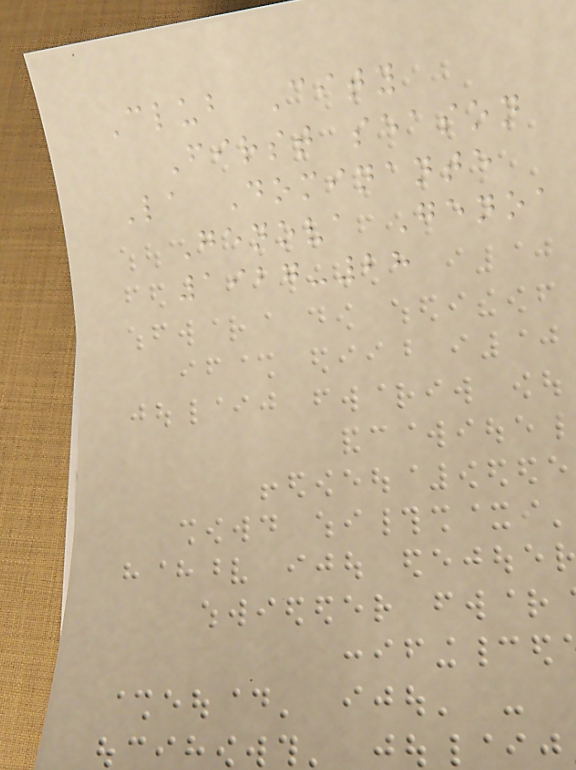Club City
First season
La Dominante
Genova Genoa
1927-28
